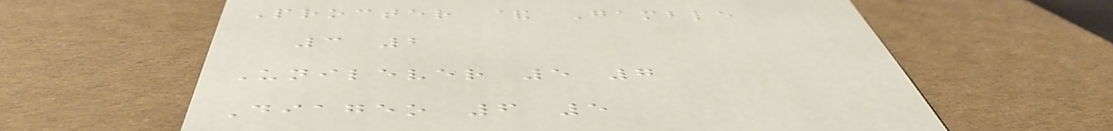Procter & Gamble
3 2
Unilever 5 7
Diageo 6 5
